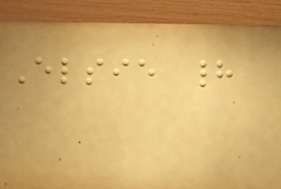Elsie had
